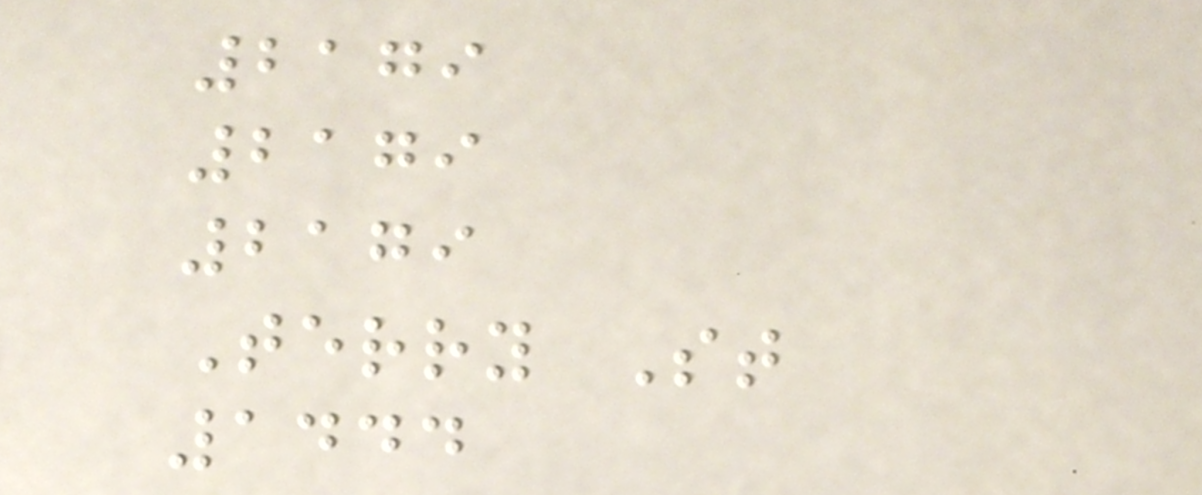2179
2179
2179
Terry St
1444
